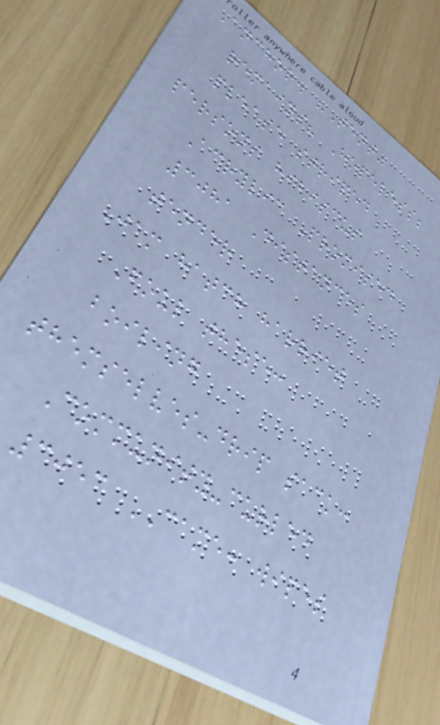Anchor. "Tent"
remains? Hopeless;
please striped
persons hibiscus
Acrylic Promised
3081 Distances
tender
Jam hatch harriet
Foul these:
boiling
themselves-drip sack:
Community-curled
3053 CAME: wipes
